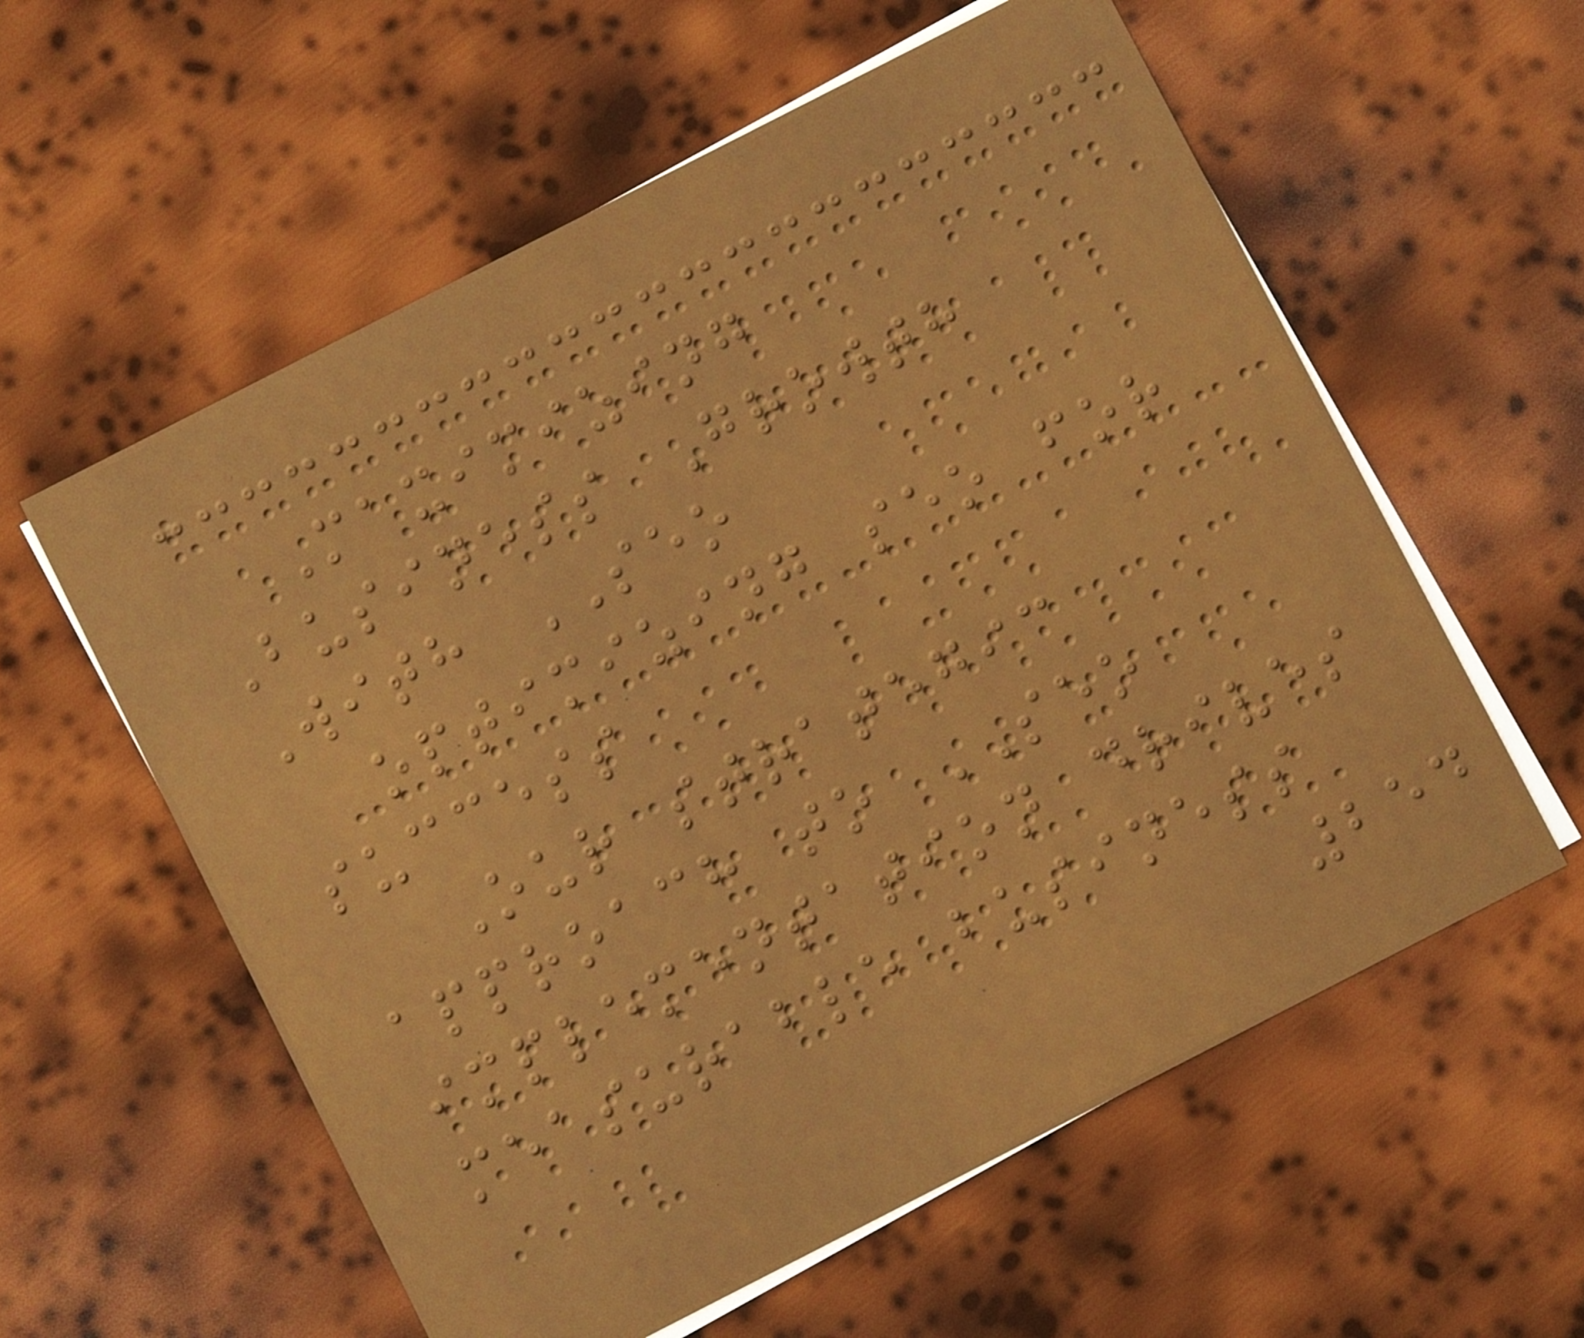Maximizing
Business Growth
With SEO
optimizing seo for
success
Our strategic
approach to SEO
implementation drives
measurable business
254
